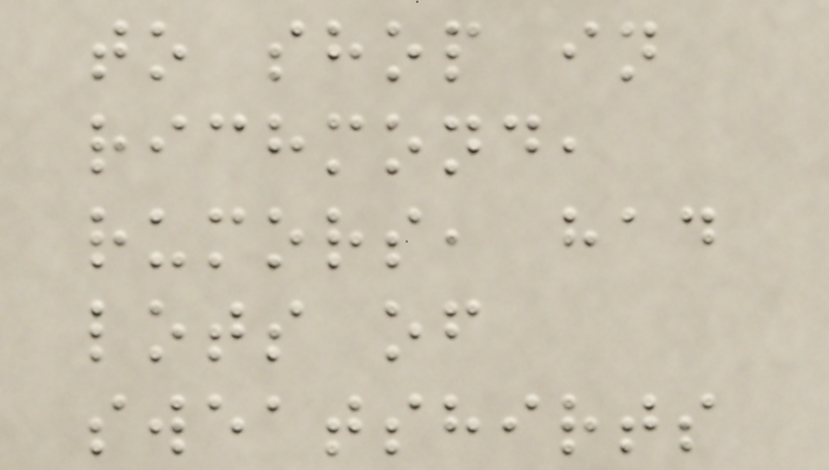to shop in
richmond,
rumors, had
lots of
sweatshirts
